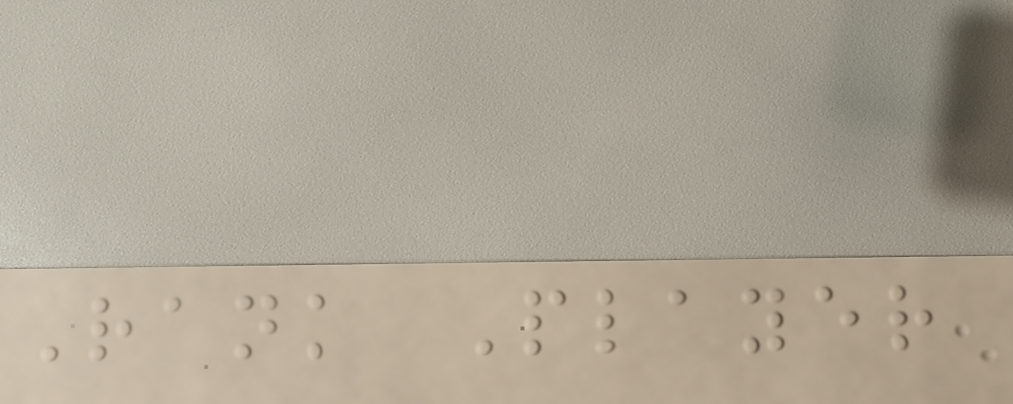Rank Player
